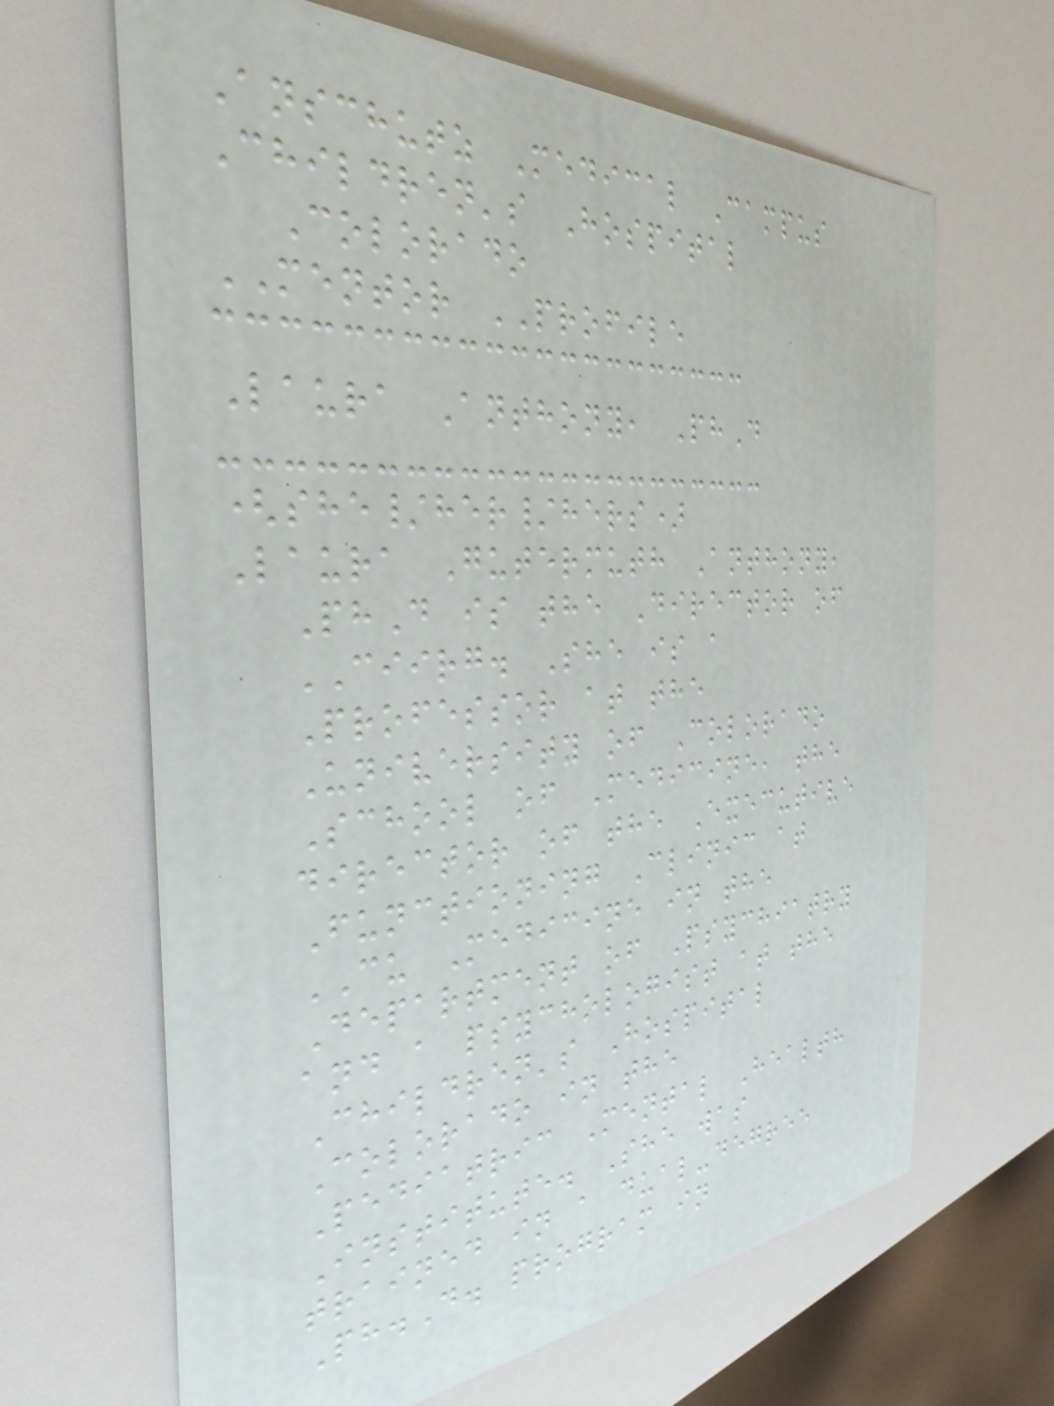Anschutz Medical Campus
Children's Hospital
Colorado
MENTOR PROFILE
Laura Anthony, PhD
(she/her/hers)
Laura Gutermuth Anthony,
PhD is the Director of
CIIRG. She is a
Professor at the
University of Colorado
School of Medicine, the
director of the Executive
Functioning Clinic at
CU Medicine in the
Department of Psychiatry
and a psychologist at the
Children's Hospital
Colorado in the
Pediatric Mental Health
Institute. She was
trained in a dual-degree
Ph.D. program in
